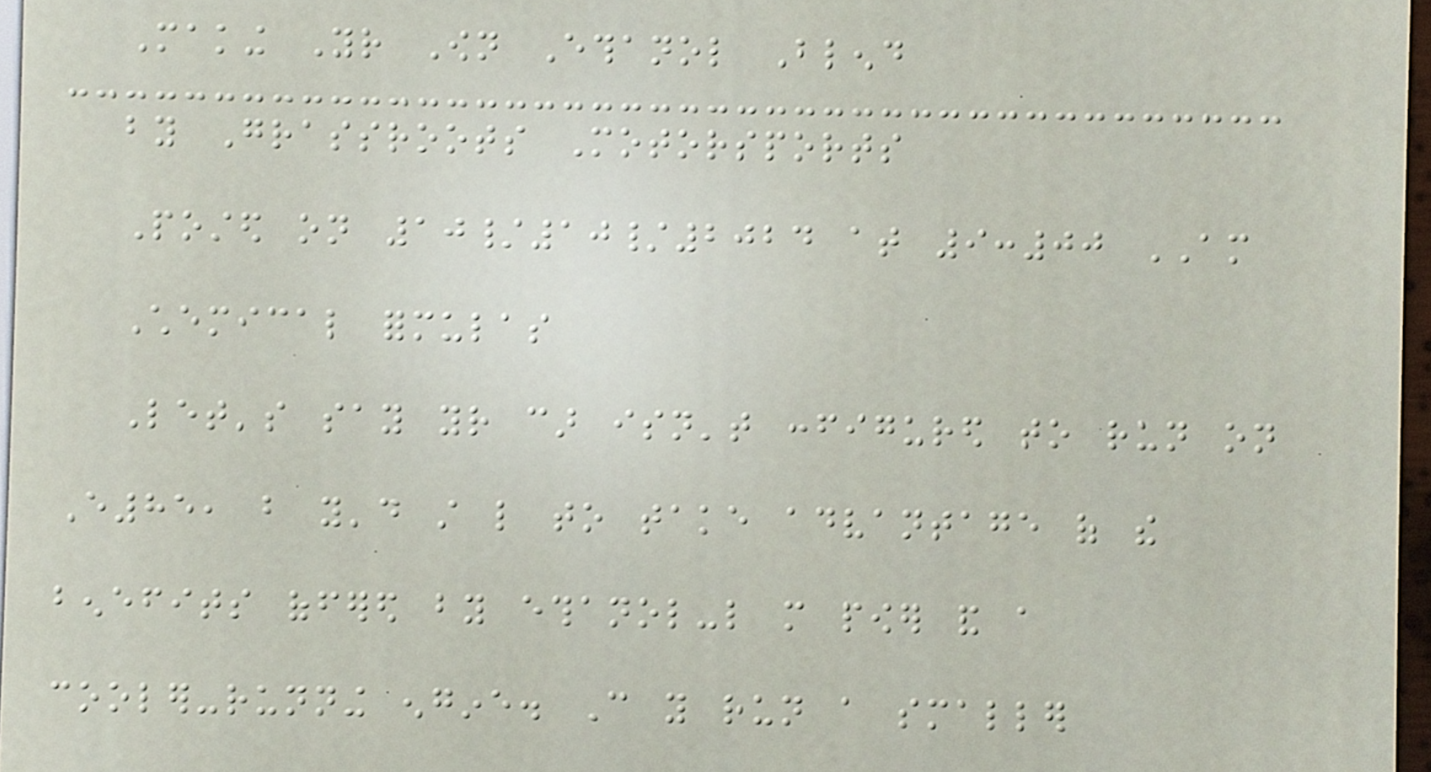Making Your Own Ethanol Blend
by Grassroots Motorsports
Posted on 10/10/2024 at 9:00 AM
Chemical formulas
Let's say your car isn't configured to run on
E85, but you'd still like to take advantage of the
benefits offered by ethanol-like more power and a
cooler-running engine. Can you run a smaller
